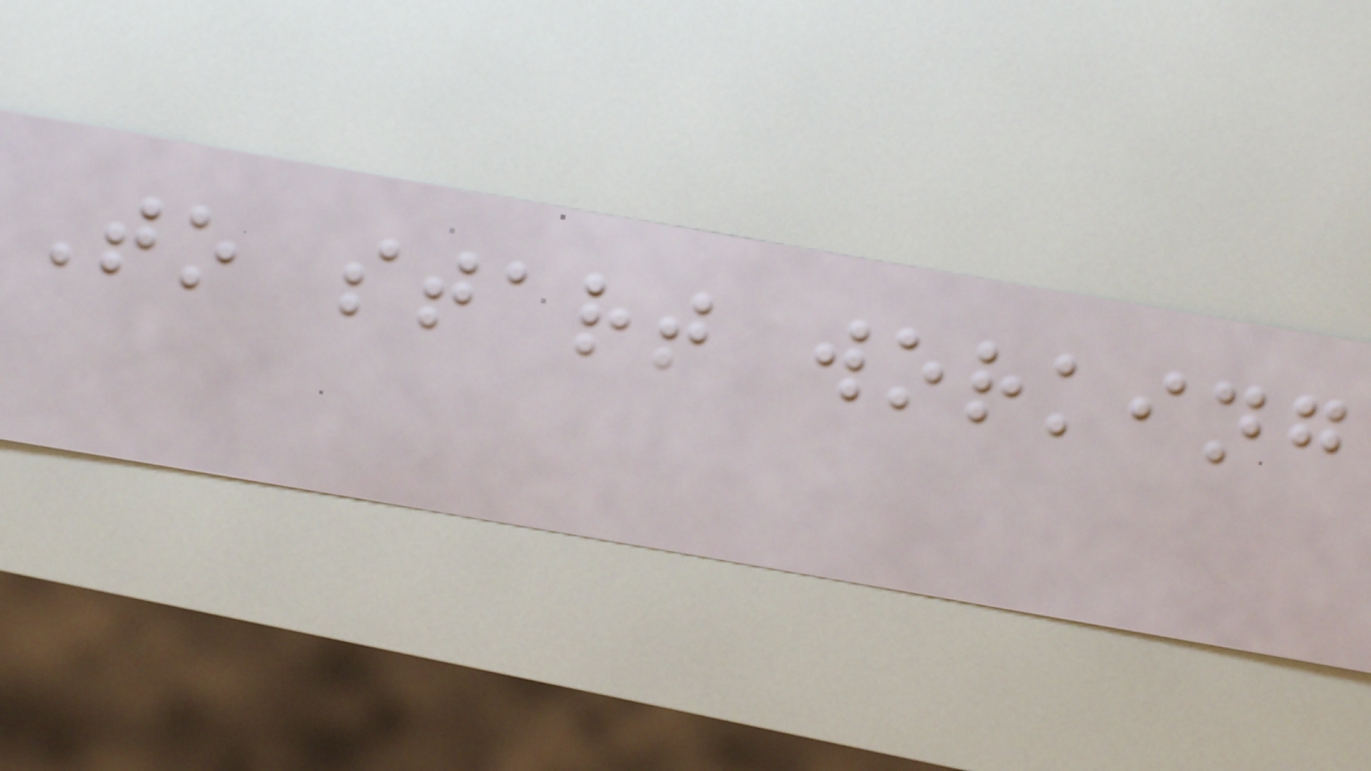To start working
